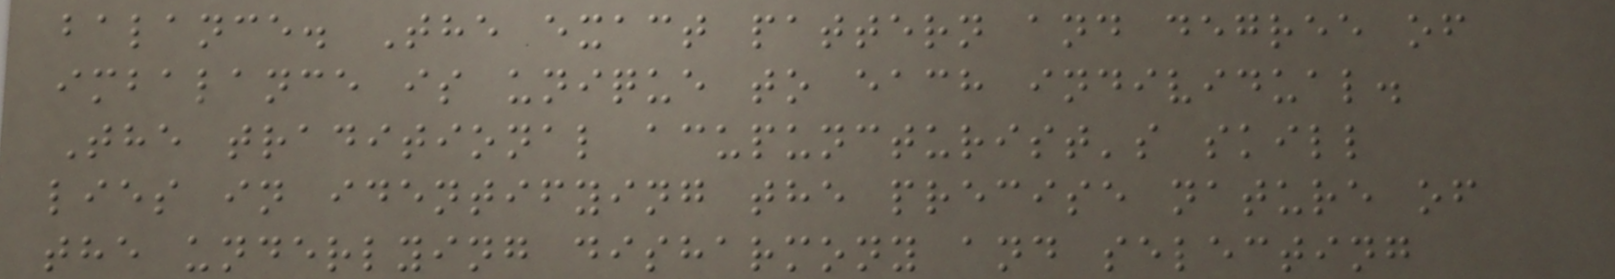balance. The exact pattern and degree of
imbalance is unique to each individual.
The traditional acupuncturist's skill
lies in identifying the precise nature of
the underlying disharmony and selecting
